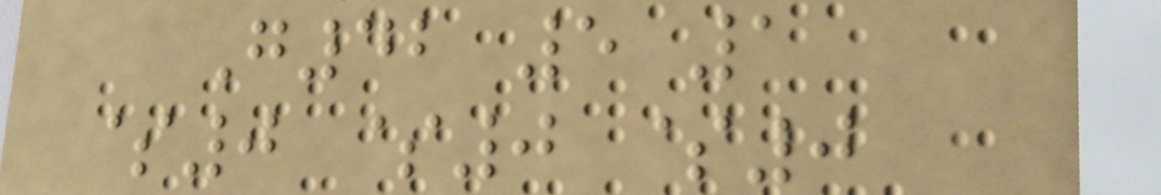G42 5 1
$0 $0 $0
